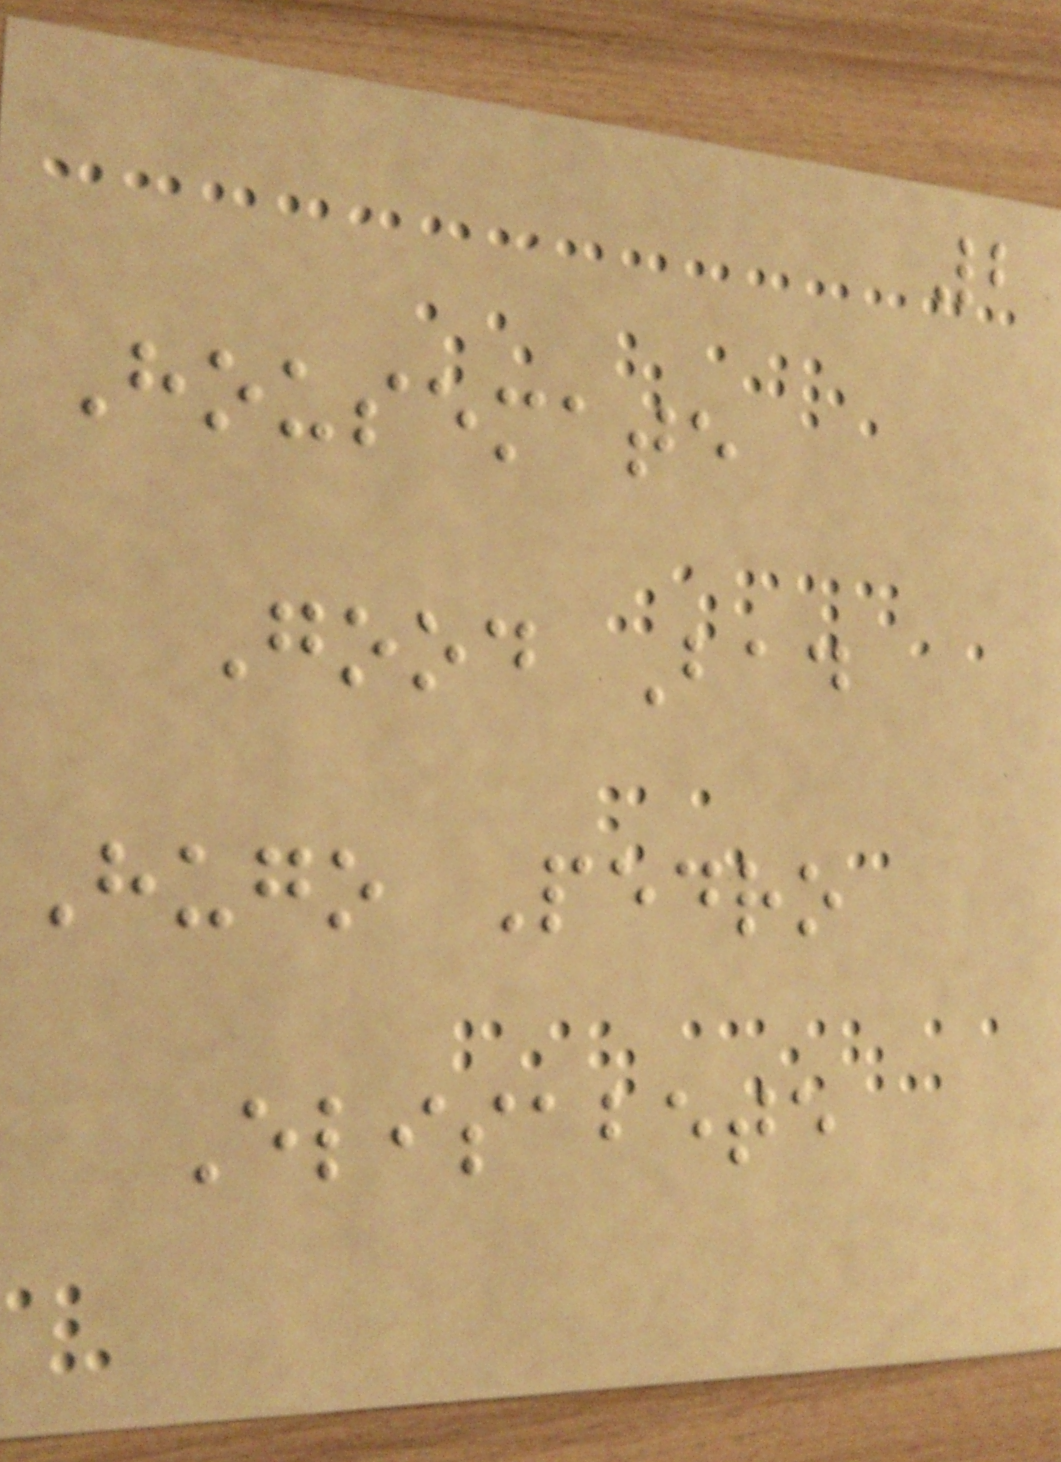2
Housemate
Good Bad
Hugo Pedro
Elisabete
